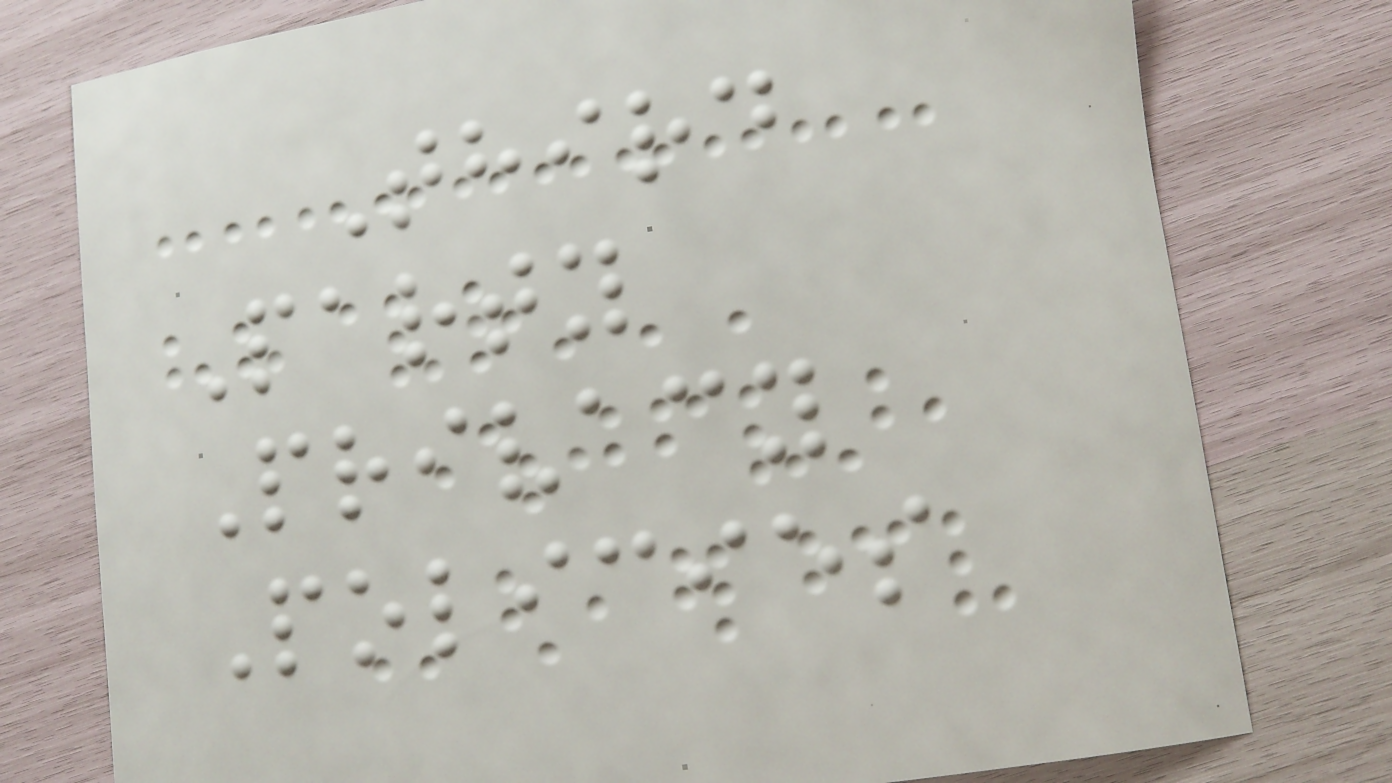Third
Party
Privacy
Policies
